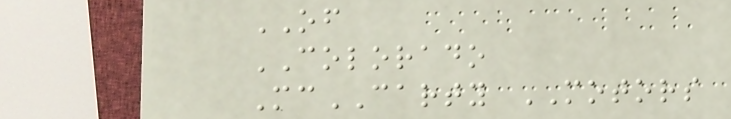OF
COLORADO
McCARTY MOTORS
